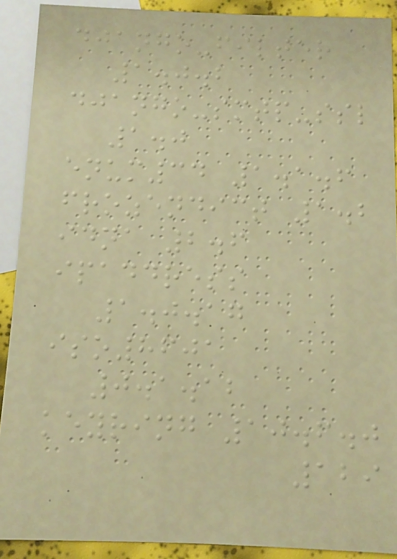django-filter
1.0.2
django-smtp-ssl
1.0
enum34 1.1.6
frozendict 1.2
idna 2.6
ipaddress
1.0.17
iso8601
0.1.12
keyring 10.6.0
129
